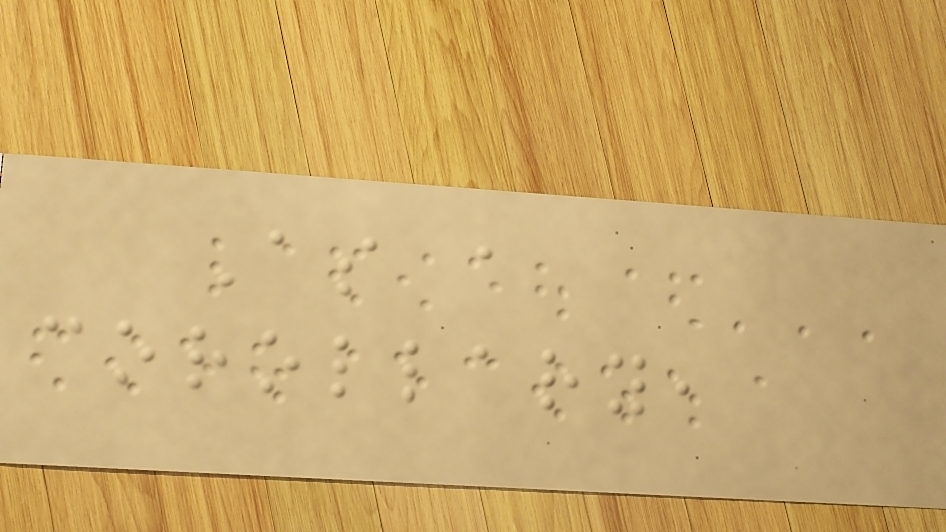As a
corollary,
